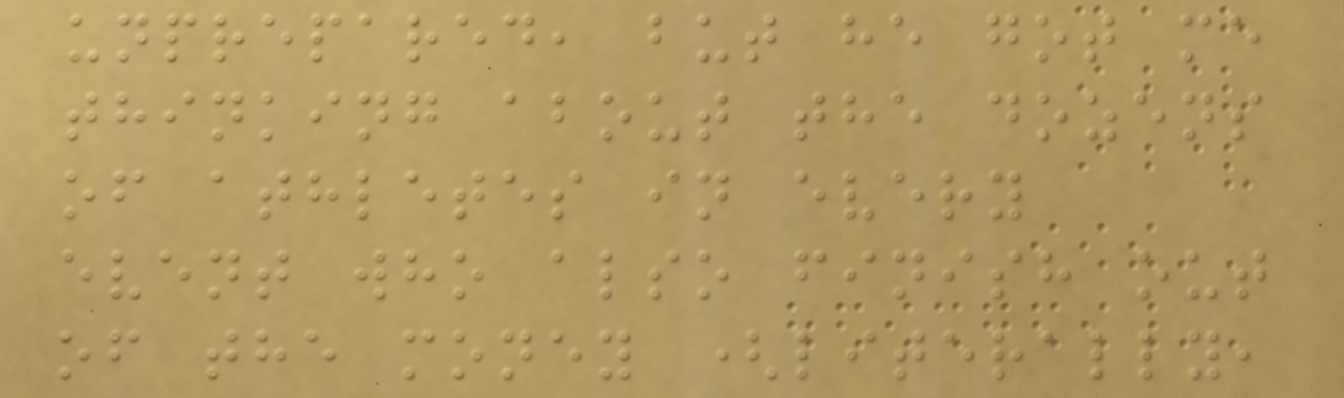unprepared, but he got me
thinking about the dozens
of athletes in every
event who also finish out
of the money (literally,
